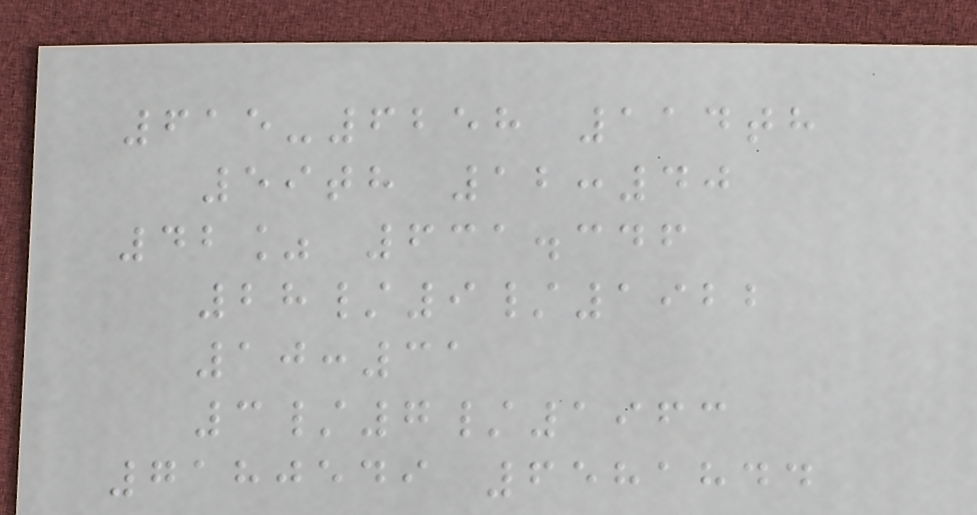615-6258 114th
59th 12:40
42% 631.346
28/9/1922
10:31
3/7/1963
7180549 6581844
